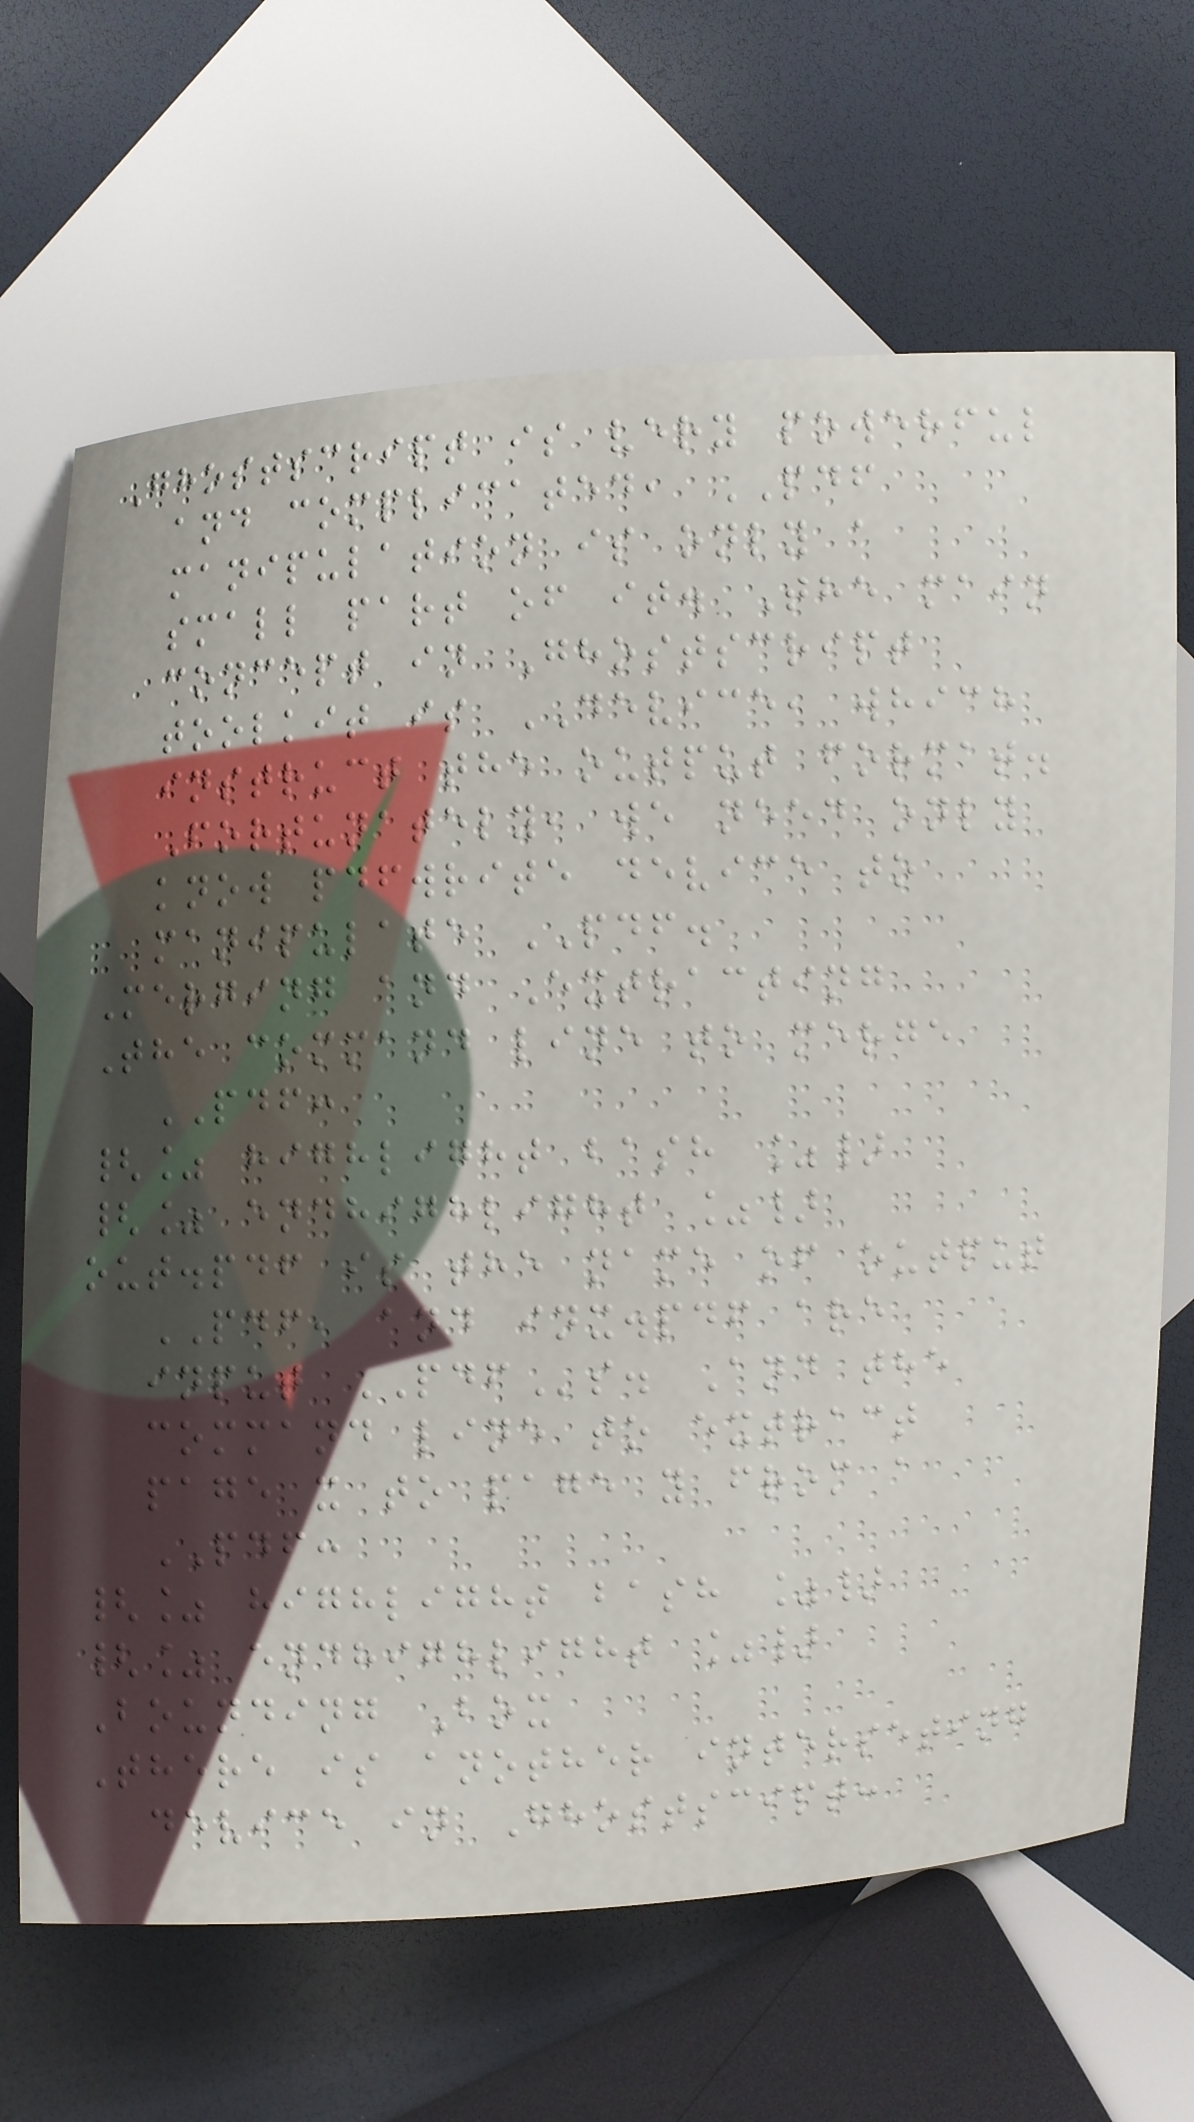Ghostscript is very powerful
and complicated, PDF
manipulation is only a
small part of it. The main
concept in Ghostscript
toolkit is DEVICE, which
instruct the output format.
Fortunately, we need only
know pdfwrite device to
manipulate PDF.
Merging and Extracting
The command line to merge
PDF:
{% highlight bash %}
{% endhighlight %}
out.pdf is the name of output
PDF, and inx.pdf are
input PDFs. And the
command line to extract
page x to page y from a
PDF:
{% highlight bash %}
{% endhighlight %}
Bounding Box
There is another interseting
device in Ghostscipt:
